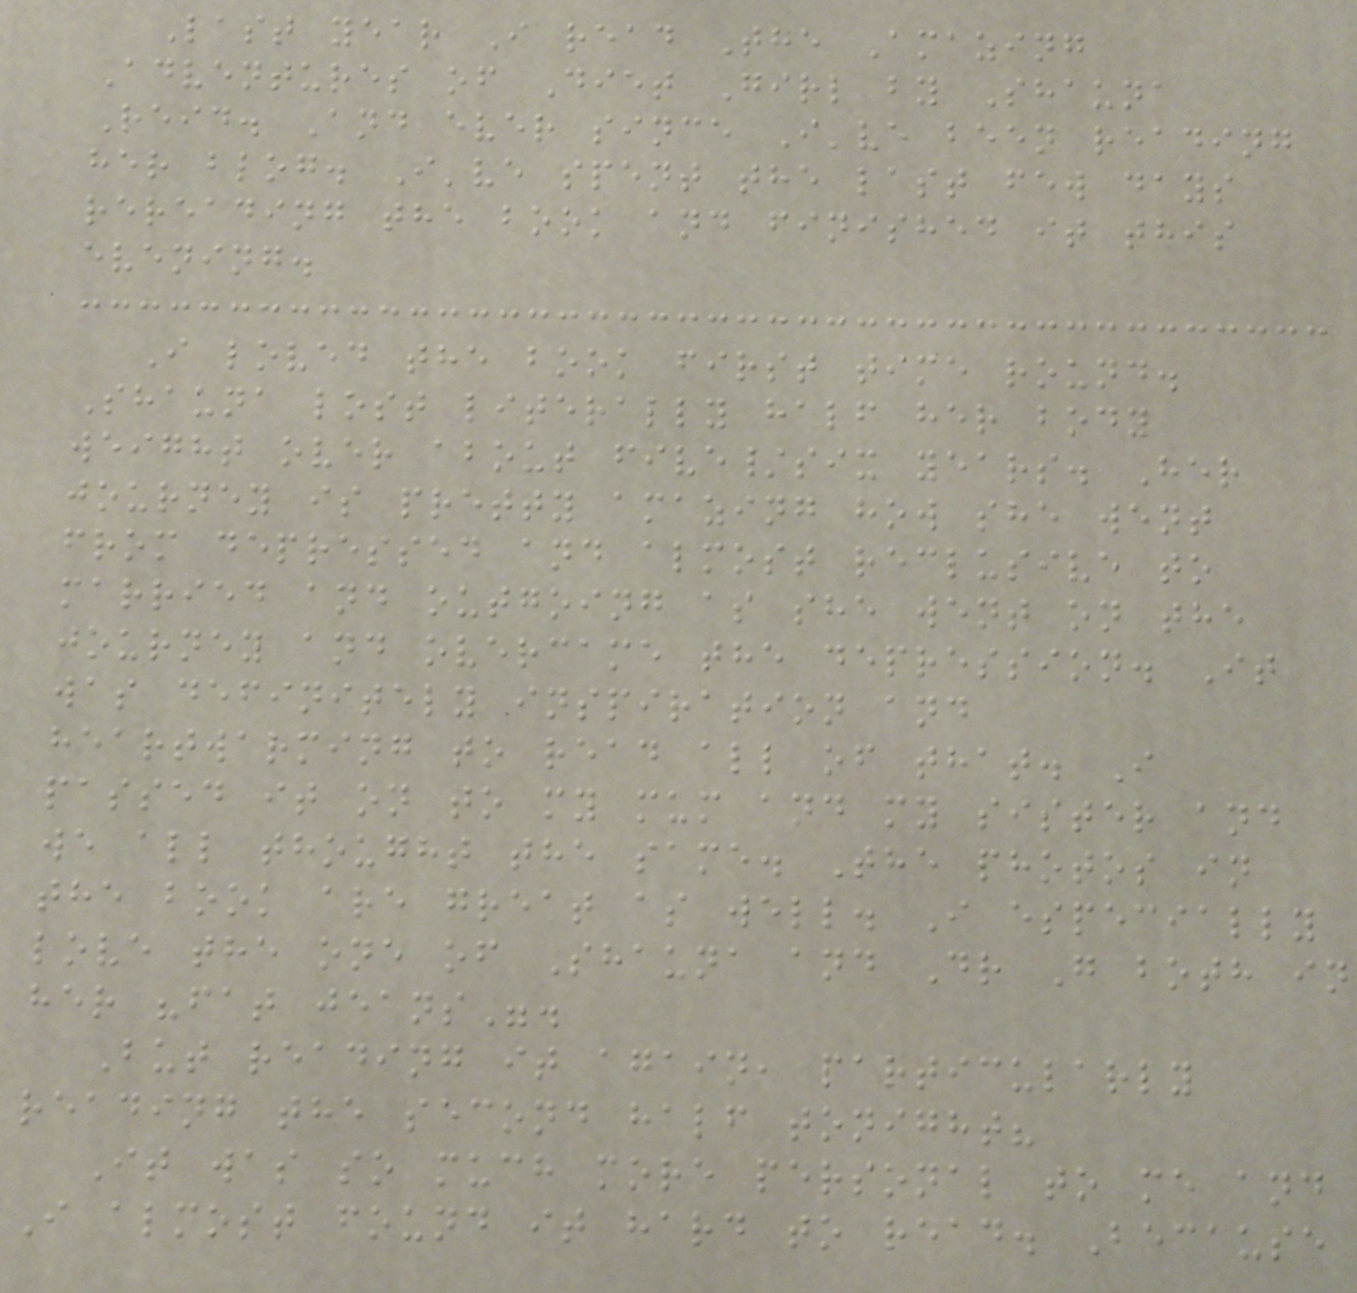Last year I read The Amazing
Adventures of Diet Girl by Shauna
Reid. And ever since I've been reading
her blog. I've spent the last few days
rereading the book and finished it this
evening.
I loved the book first time round.
Shauna lost literally half her body
weight over about five/six years. Her
journey is pretty amazing how she went
from depressed and almost reclusive to
married and outgoing as she went on the
journey and overcame the depression. It
was definitely inspiration and
heartwarming to read all of that. I
passed it on to my mum and my sister and
we all thought the same. The photos in
the book are great as well. I especially
love the one of Shauna and Dr G both in
her "fat jeans".
But reading it again, particularly
reading the second half tonight?
It was so much more personal to me and
I almost found it hard to read. Because
